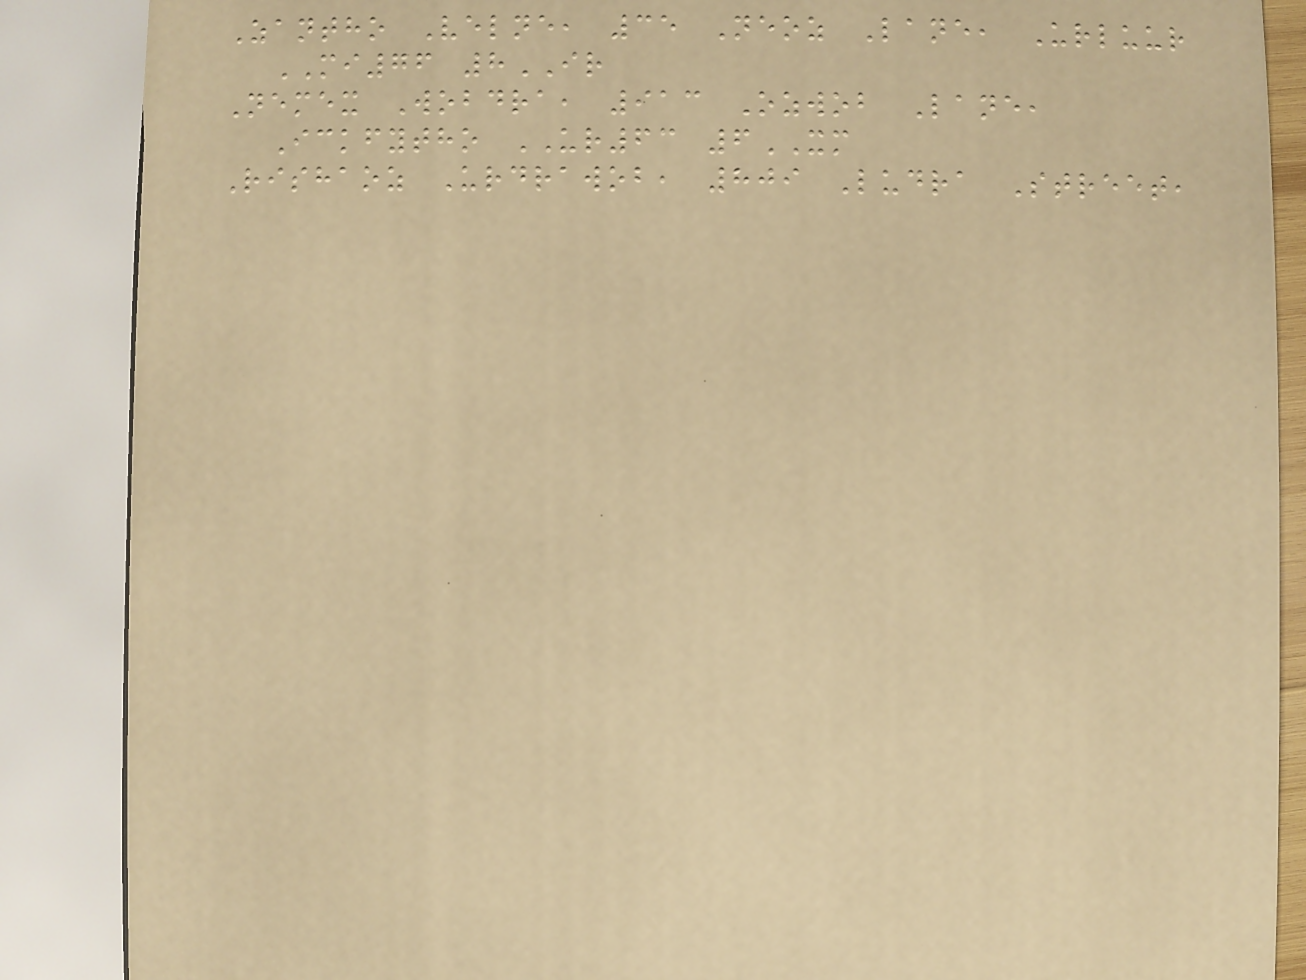Zantho Velne, 35 Neoz Lane, Urluur
MI76 8IR
Nemex Wobdra, 913 Ozwob Lane,
Ickfytho UR63 6XM
Rishaoz Urdrawob, 809 Ludra Street,
